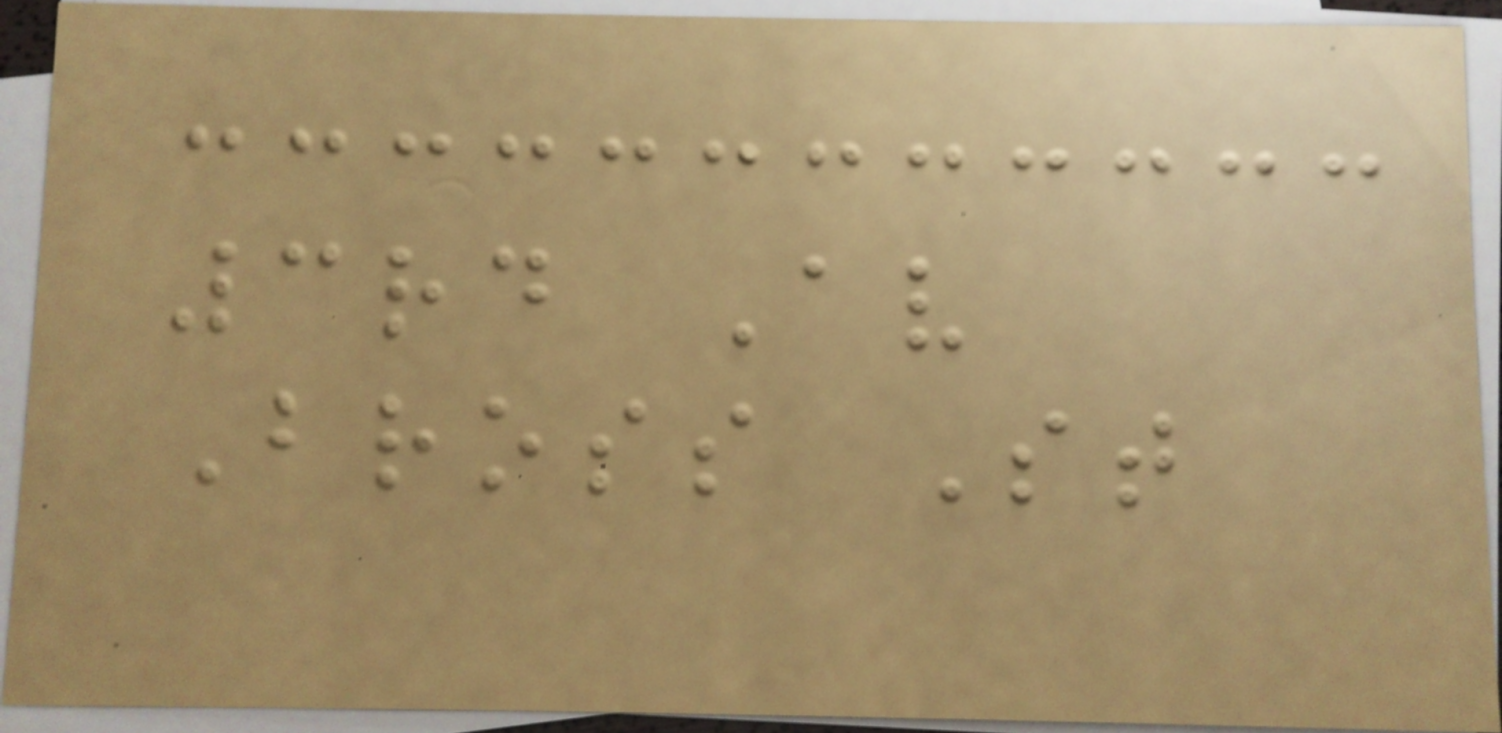3rd Av
Bross St
